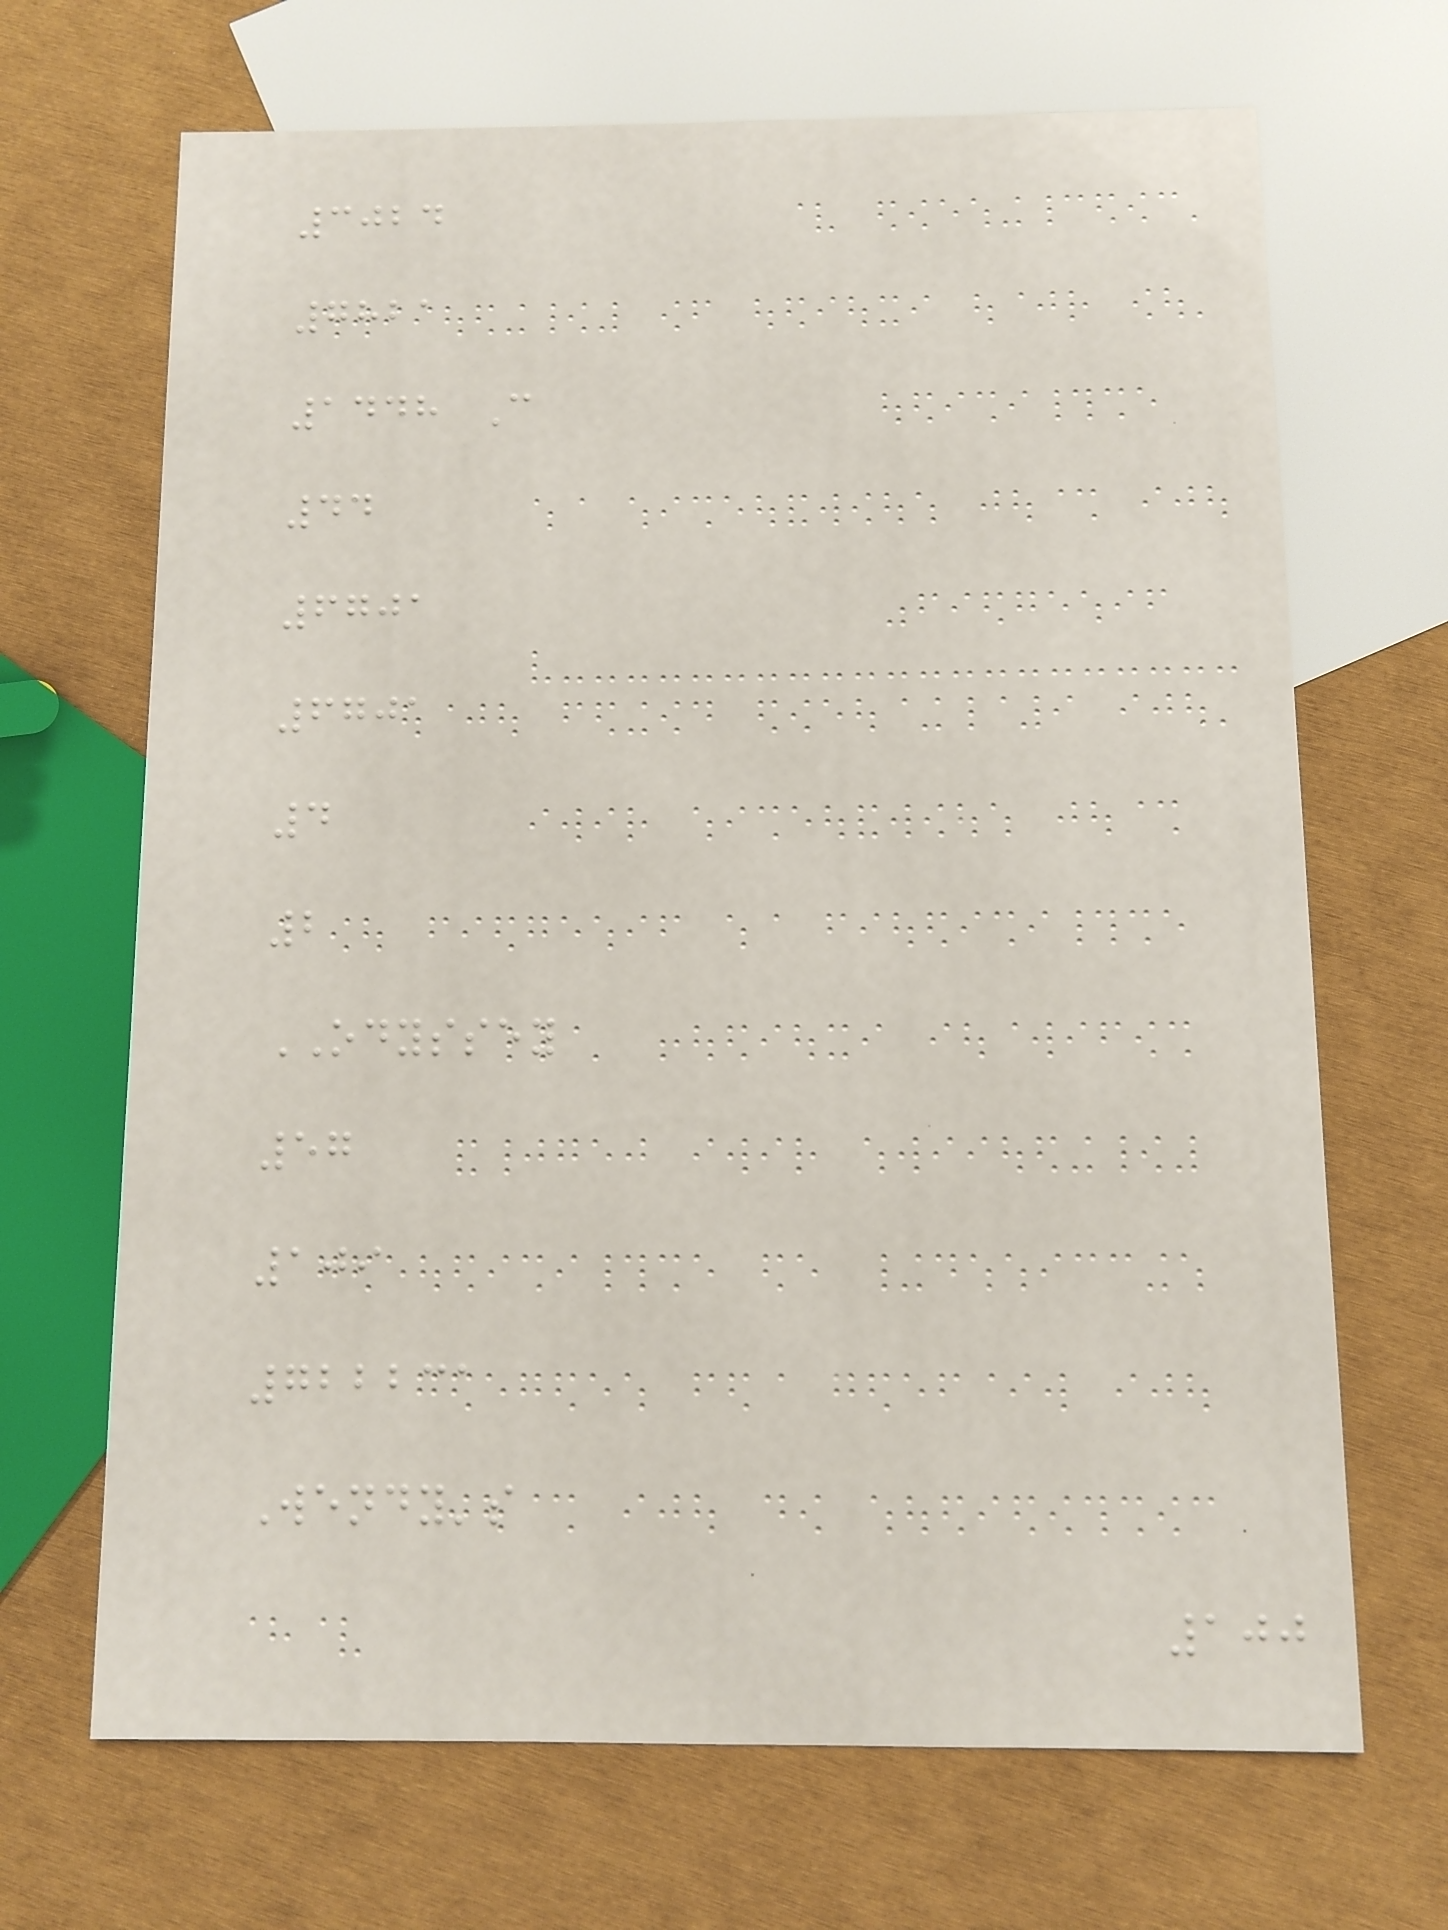3024
7821
1448 C
44
6701
6701
4
2
ODYSSEY
57
109
722231
Wendy's
100
